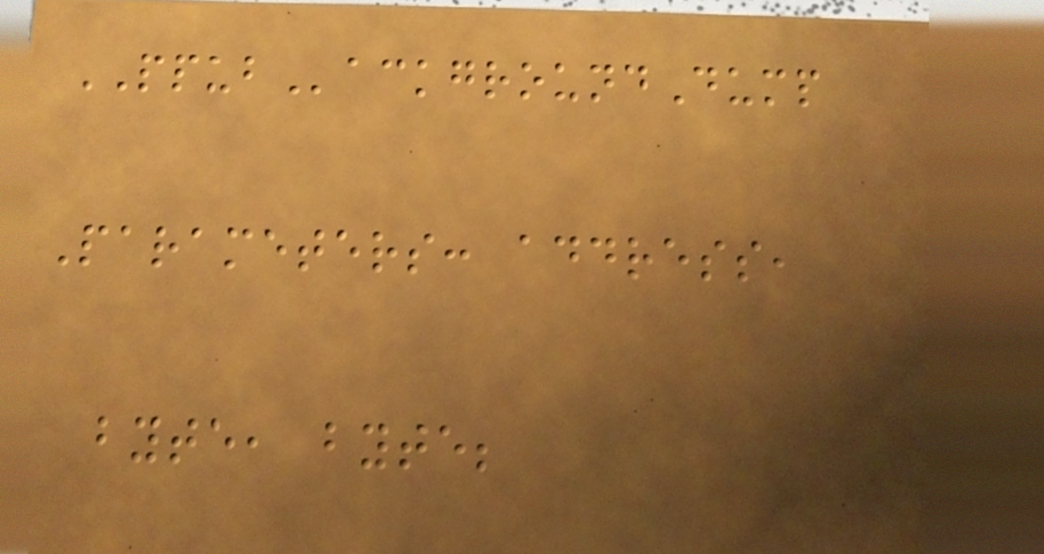PPUBackgroundDump
Parameters: address,
byte, byte;
